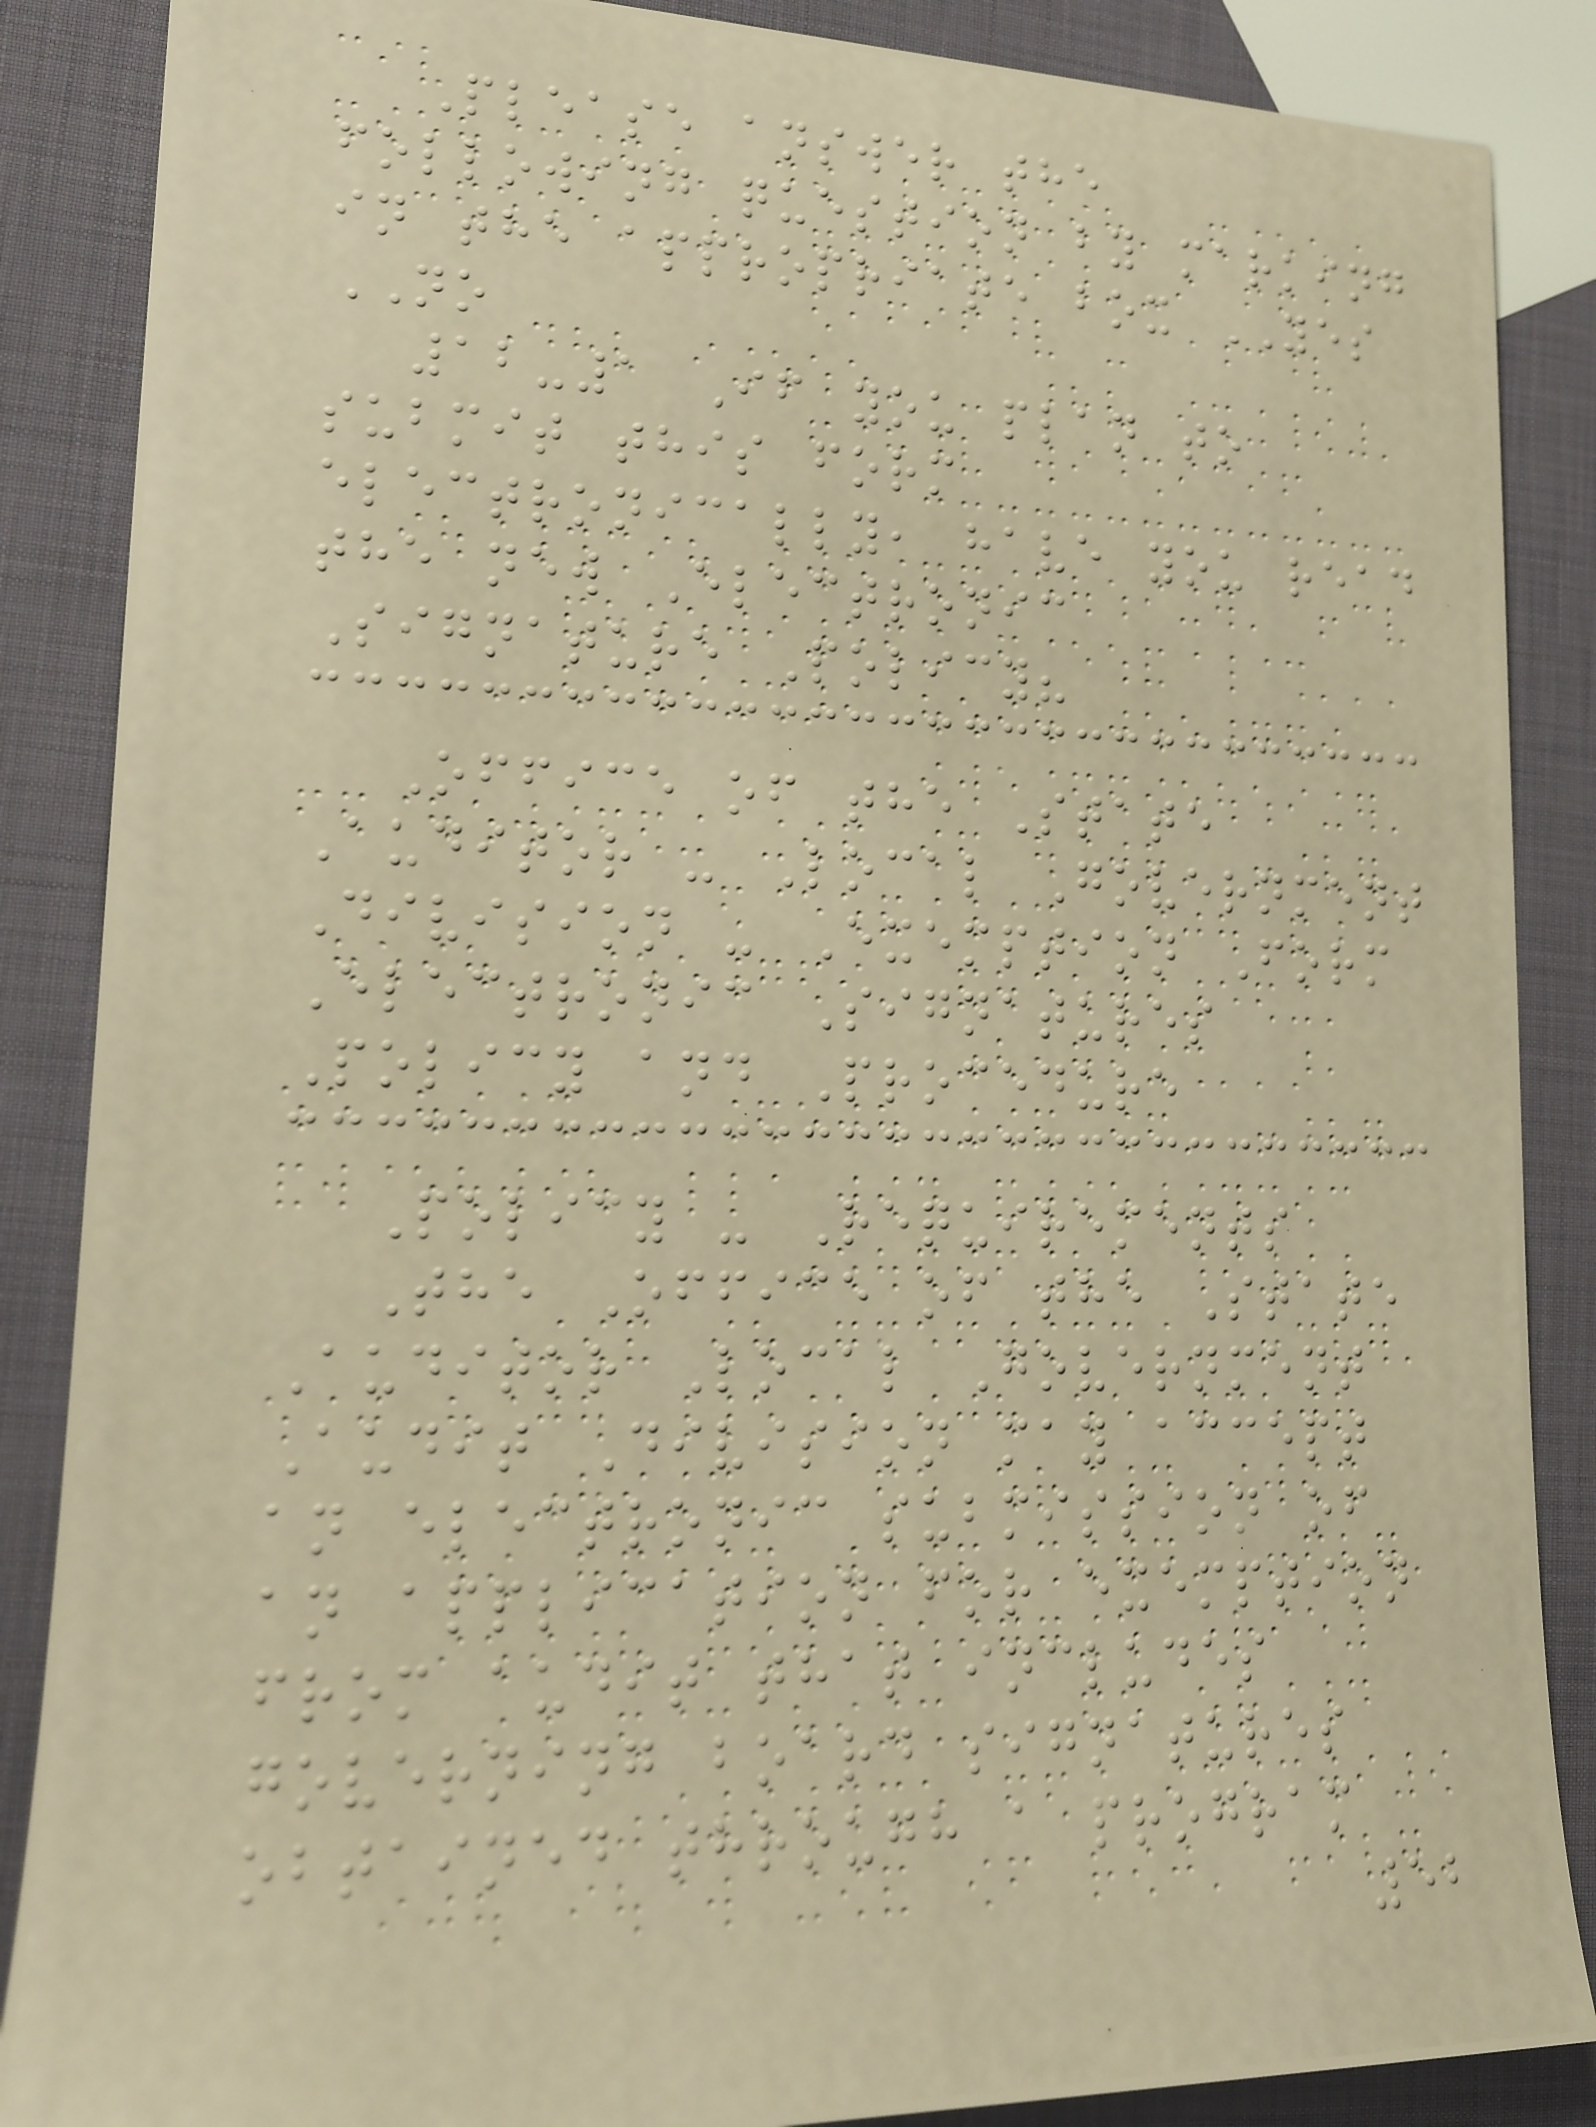Please answer the
following question by marking
in the appropriate box YES
NO
12-1 If you plan to
submit this form
electronically, have you read
the new Electronic
Signature Policy?
Office of the State
Auditor - Local Government
Division - Exemption Form
Electronic Signatures
Policy and Procedure
Policy - Requirements
The Office of the State
Auditor Local Government
Audit Division may accept
an electronic submission of
an application for exemption
from audit that includes
governing board signatures
obtained through a program
52
